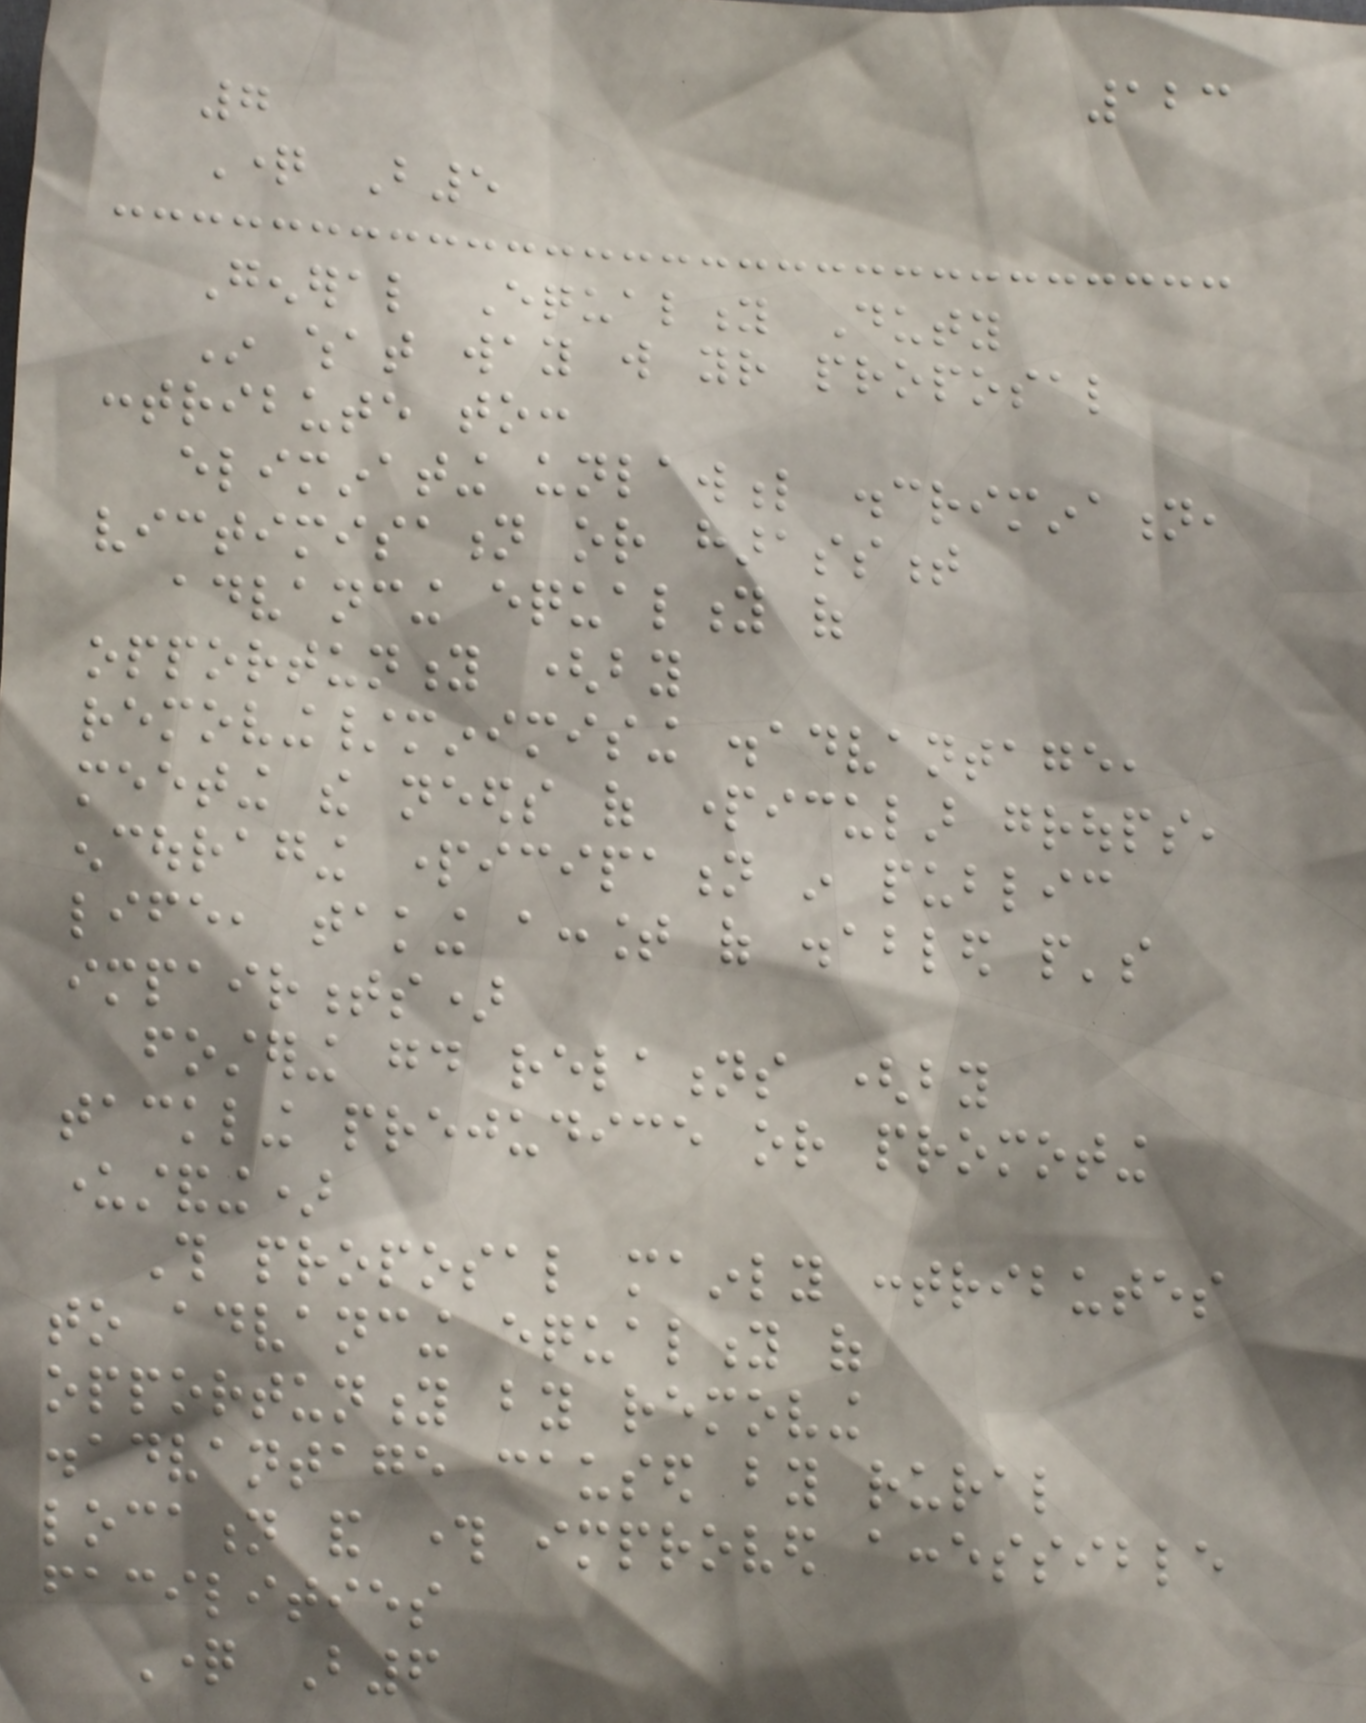123
7
Question B5
General Equality Duty
In what way will your proposal
contribute to:
eliminating unlawful discrimination,
victimisation or harassment
advancing equality of
opportunity (by
removing/minimising disadvantage,
meeting the needs of particular groups,
encouraging participation in public
life, taking account of disabled people's
impairments)
fostering good relations (by
tackling prejudice or promoting
understanding)
This proposal mainly contributes
to advancing equality of
opportunity by removing
disadvantage caused by rural
location and through improved accessible
facilities
Question B6
